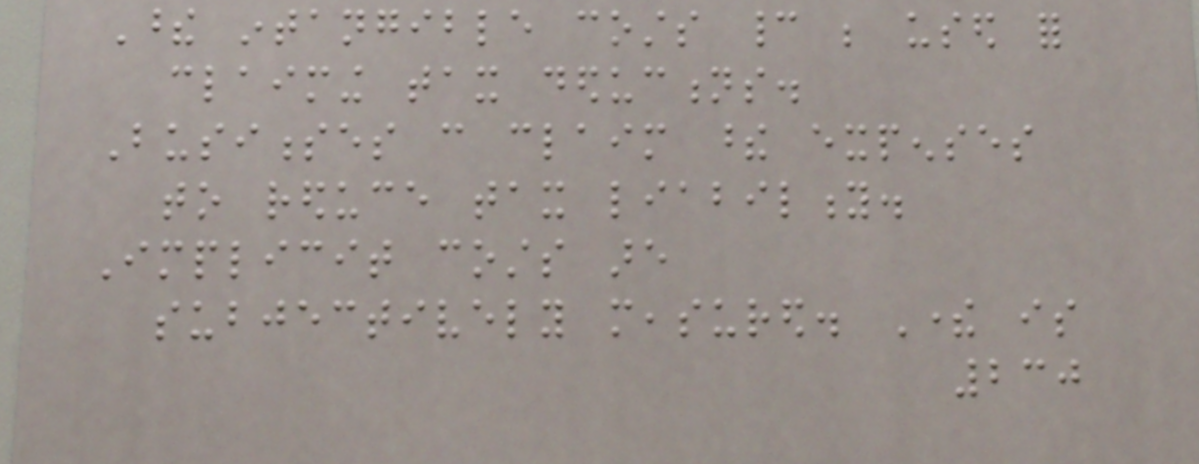These intangible costs cannot be used for
claiming tax deductions.
Businesses can claim these expenses
to reduce tax liability.
Implicit costs are
subjectively measured. There is
230
